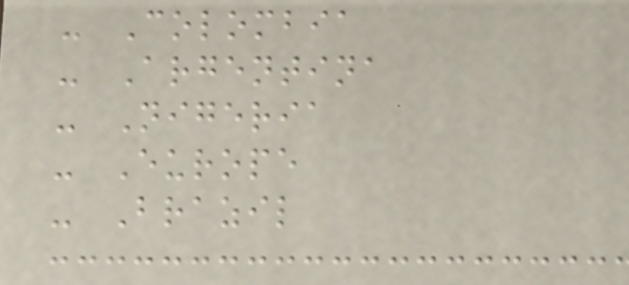- Colombia
- Argentina
- Nigeria
- Europe
- Brazil
